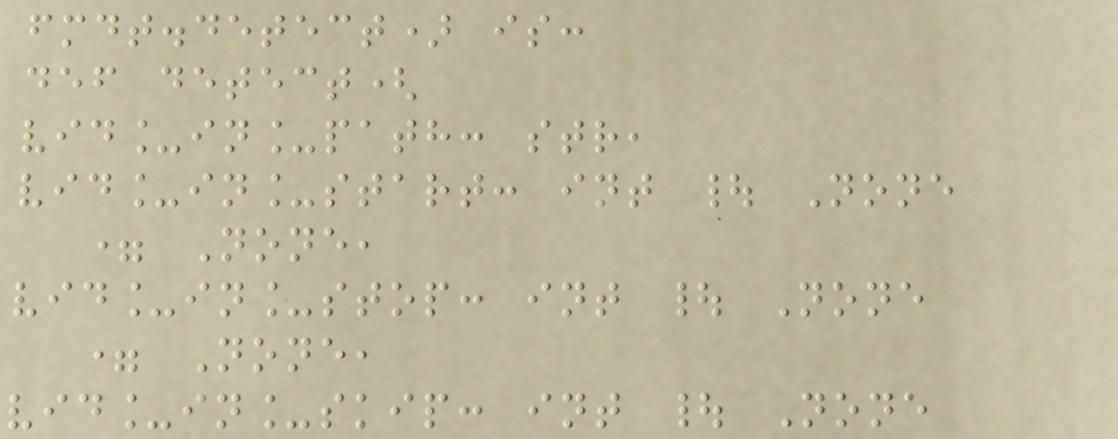fmdt.detect) is:
def detect(
vid_in_path: str,
vid_in_start: int | None
= None,
vid_in_stop: int | None
= None,
vid_in_skip: int | None
